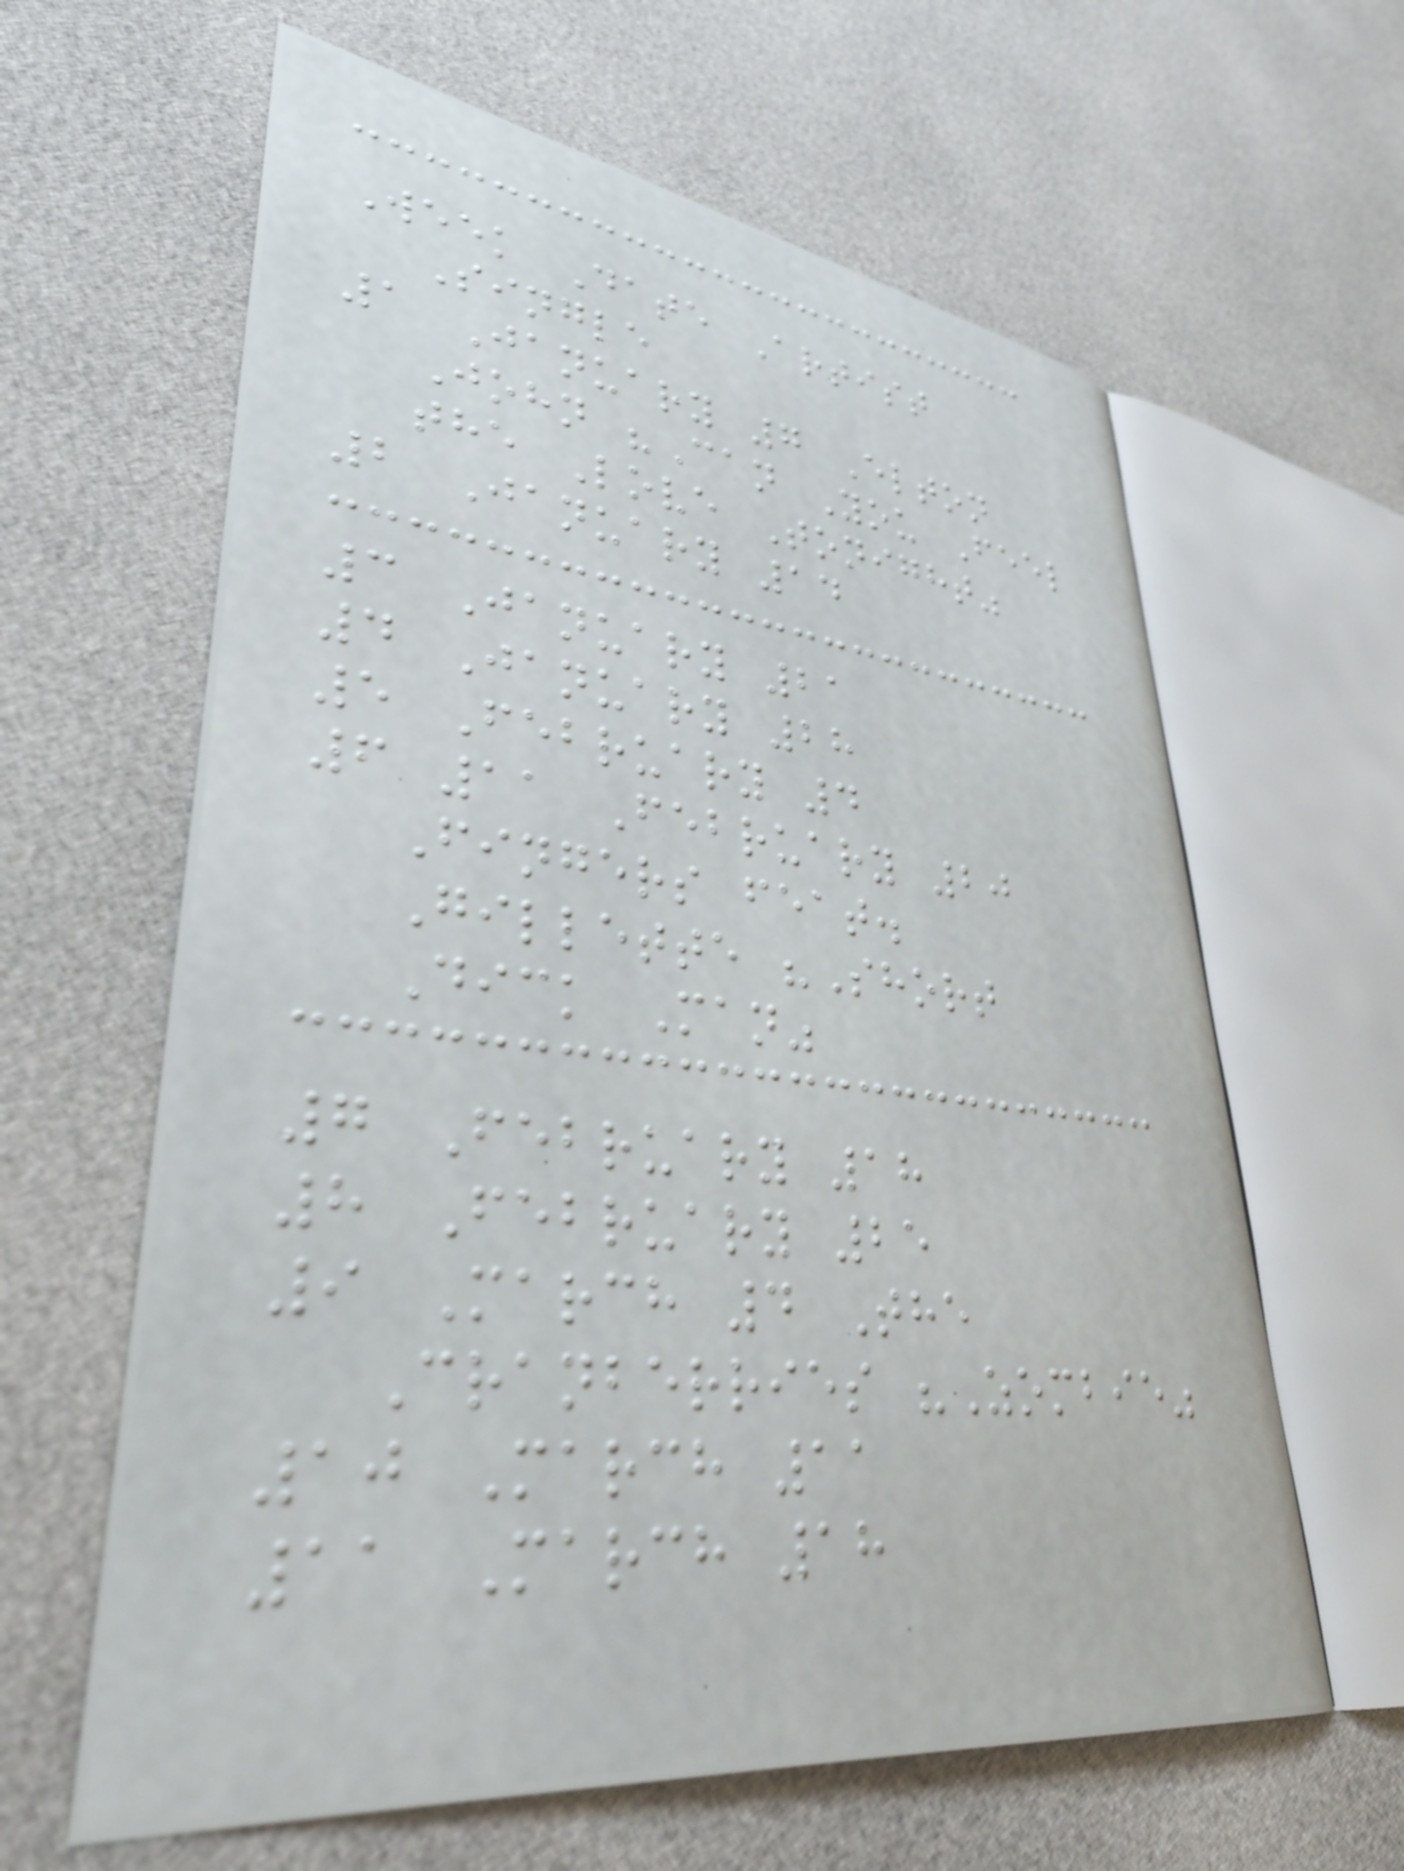Week Date Artist
Single
1 January 7 Elton
John "Can You Feel
the Love Tonight"
2 January 14
3 January 21
4 January 28
5 February 4
6 11 February 20
Fingers feat.
Gillette "Short
Dick Man"
7 February 18
8 February 25
9 March 4 The
Cranberries "Zombie"
10 March 11
11 March 18
